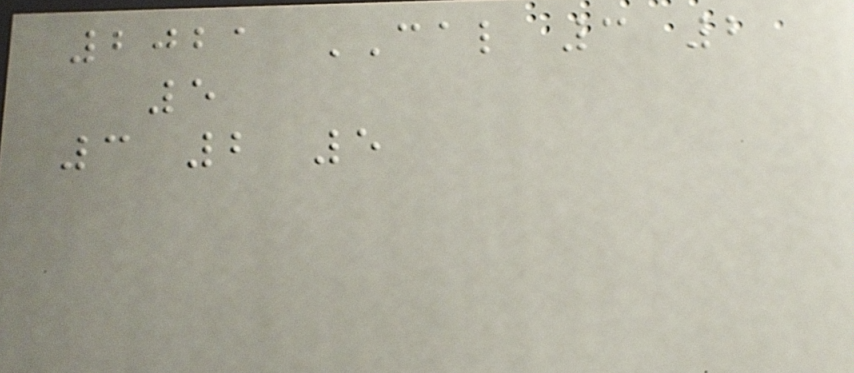2021 CAL 3 2
5
3 2 5
